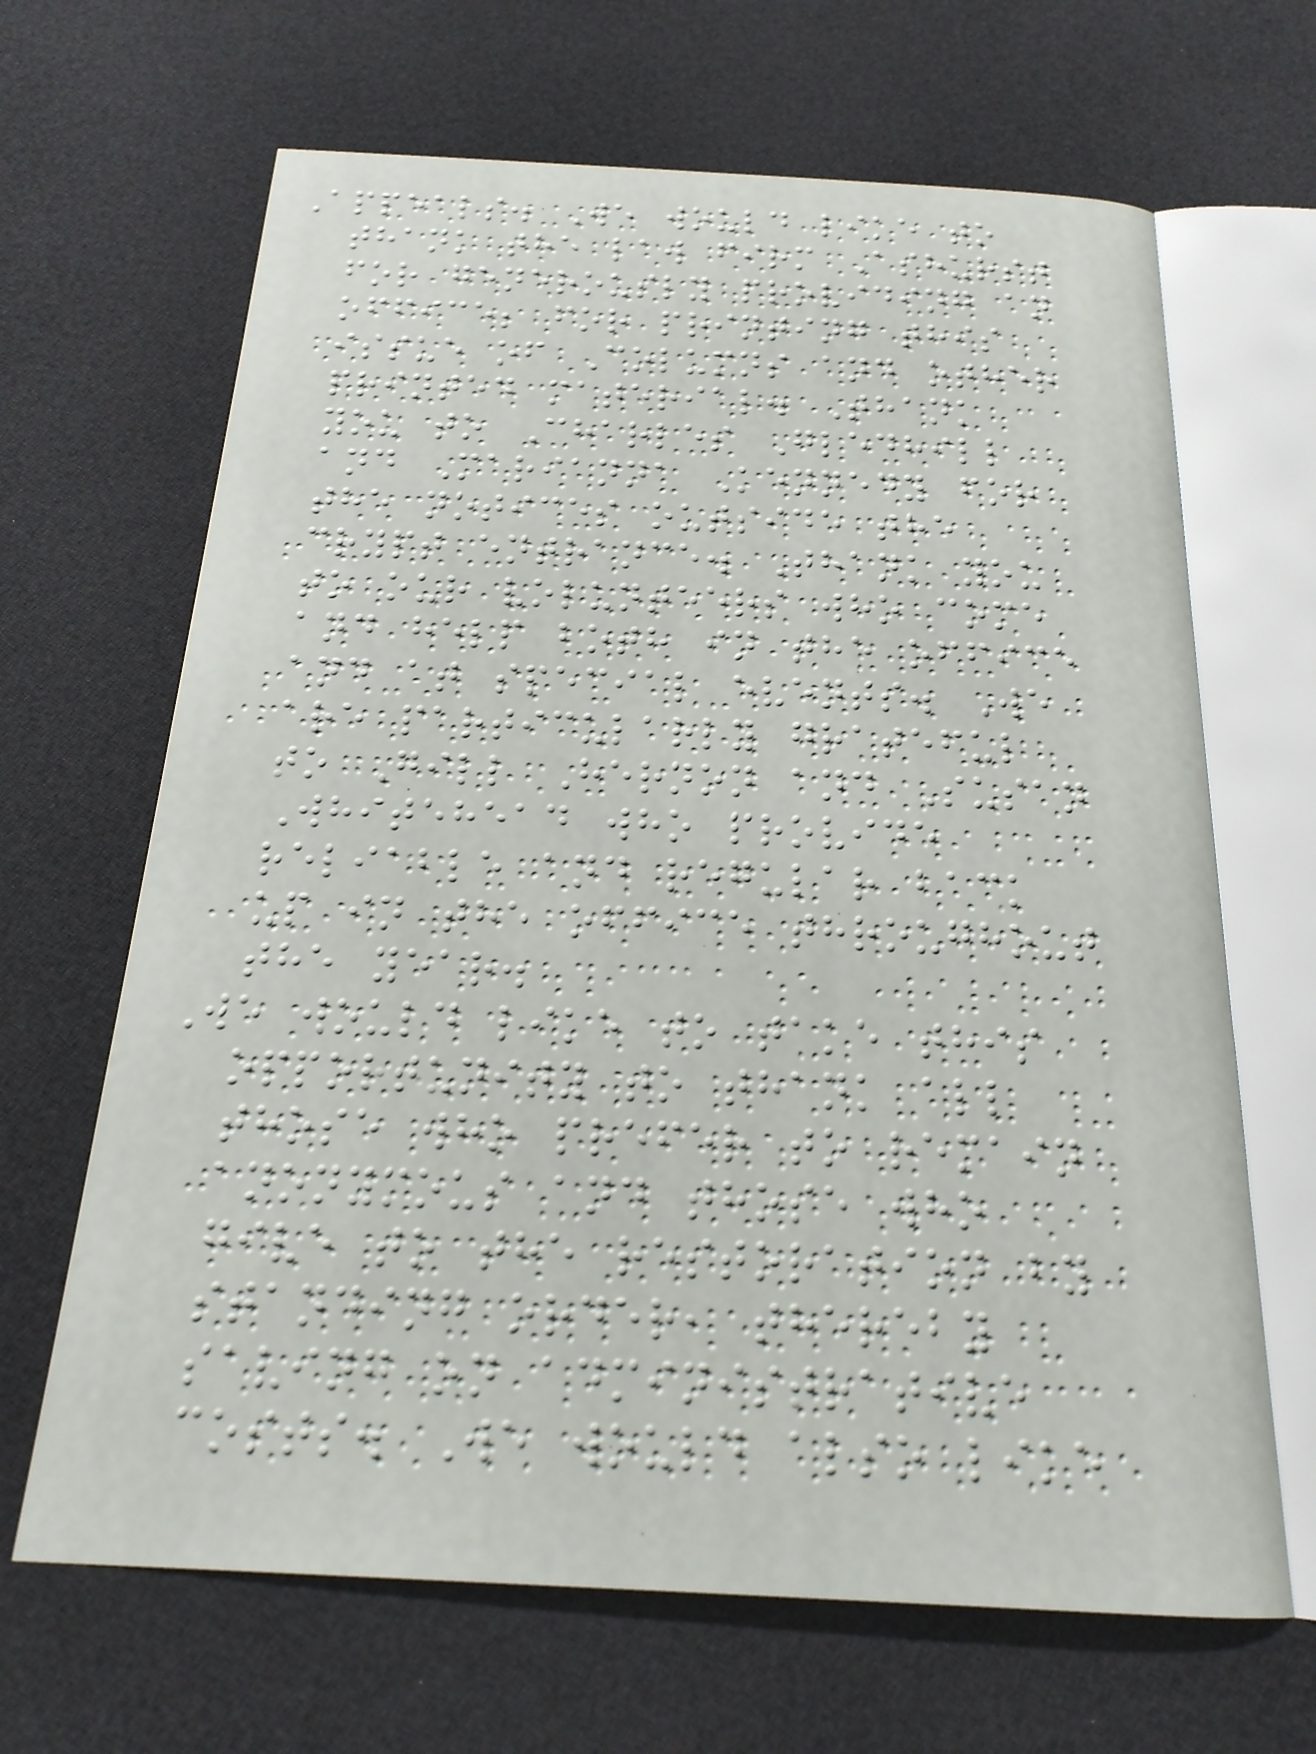Appeals. We would like to
thank the law firm Ashurst
for generously providing an
office; for printing this
issue of Columns and other
printed material. Thank
you to Charles Gledhill
and Marianna Kennedy for
the notices outside the
crypt entrance. Thank you
to our volunteers who come
and help both in the office
and at special events. We
are particularly grateful
to Gill Hernon and Susan
Whitehead who provide
reliable and regular back
up in the office throughout
the year.
We would like to take this
opportunity to thank all
those who prefer to remain
anonymous and those who
give to the restoration by
standing order, thereby
saving on administrative
costs. We would also like
